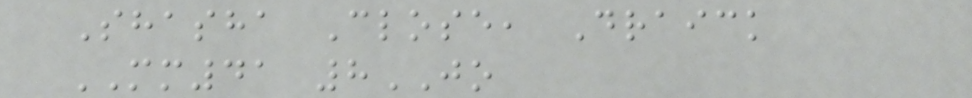Shasha Close, Draick
MM41 8JO
